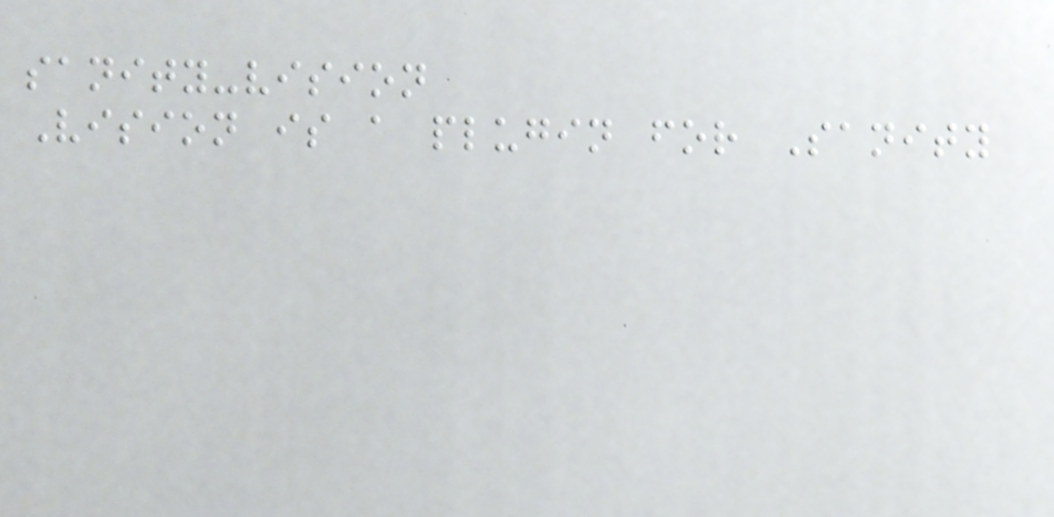sanity-vision
Vision is a plugin for Sanity
